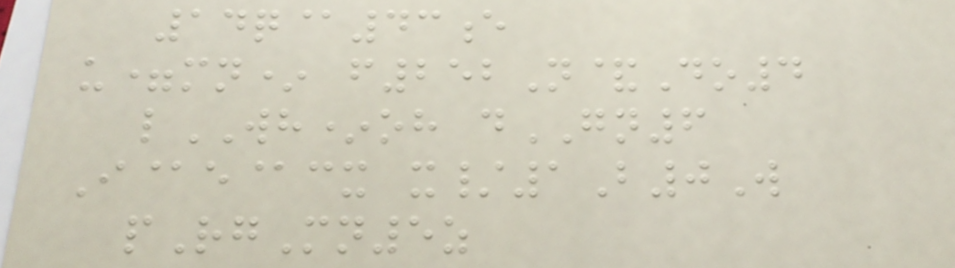14q@43e
u=mn* f252N&Do4
lWH*oh dGN6
I@e@cx x/1B0W
pRgMn5z
